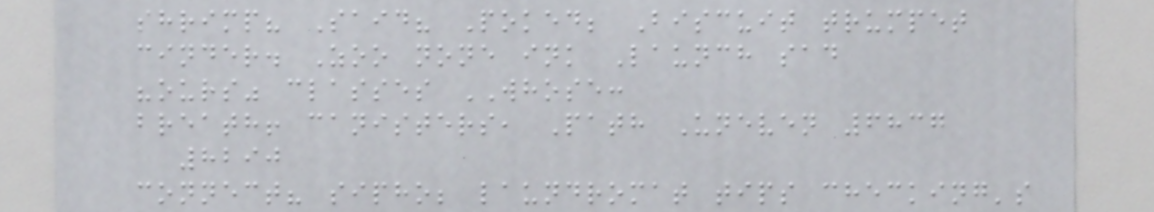shrimp? Said? Poked; Biscuit trumpet
cinder. Zoo none ink Launch sad
"ours" classes WHOSE:
breath! canisters, Path Uneven 6837
8290
connect? sipho; laundromat tips checking's
